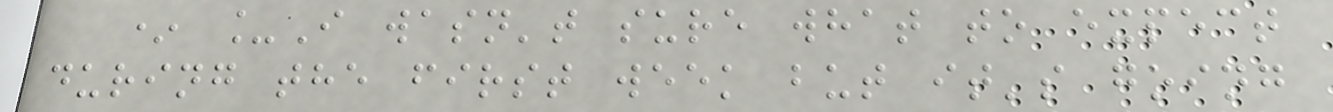* _I wasn't sure what to expect
during the first week but it's going
